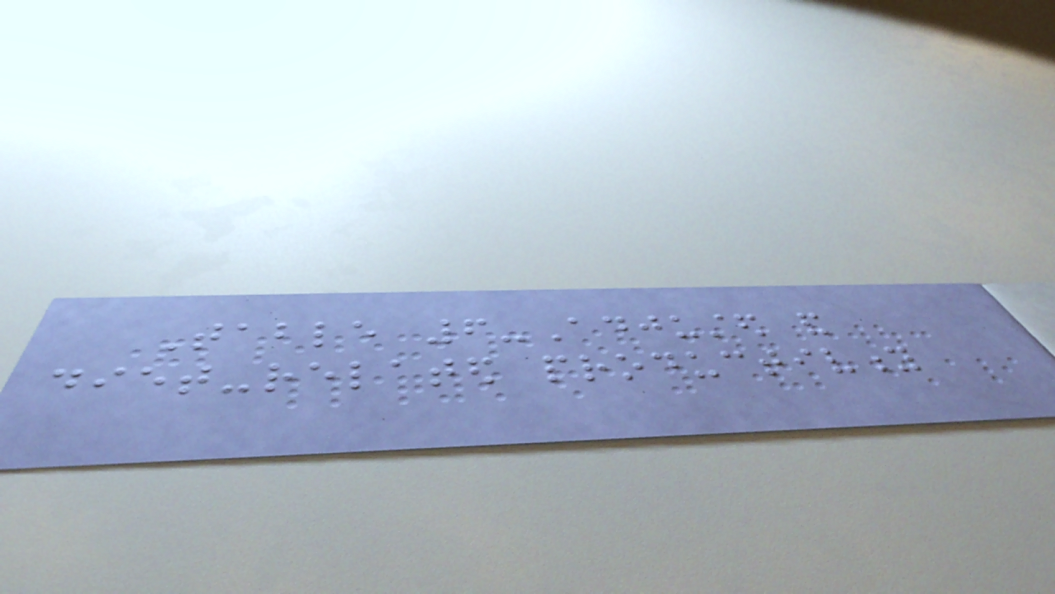Table 6-Adjusted and
diet-related productivity
